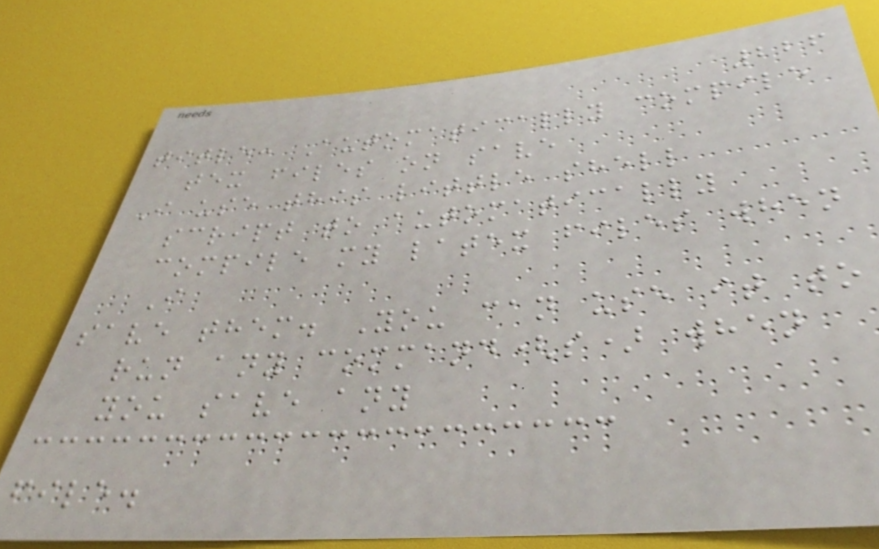226
title: Automatically compile
tex files on save
I use this little shell
script to automatically
compile my latex files when
I
save them. You can use it to
run any command(s) when
you save any
file.
